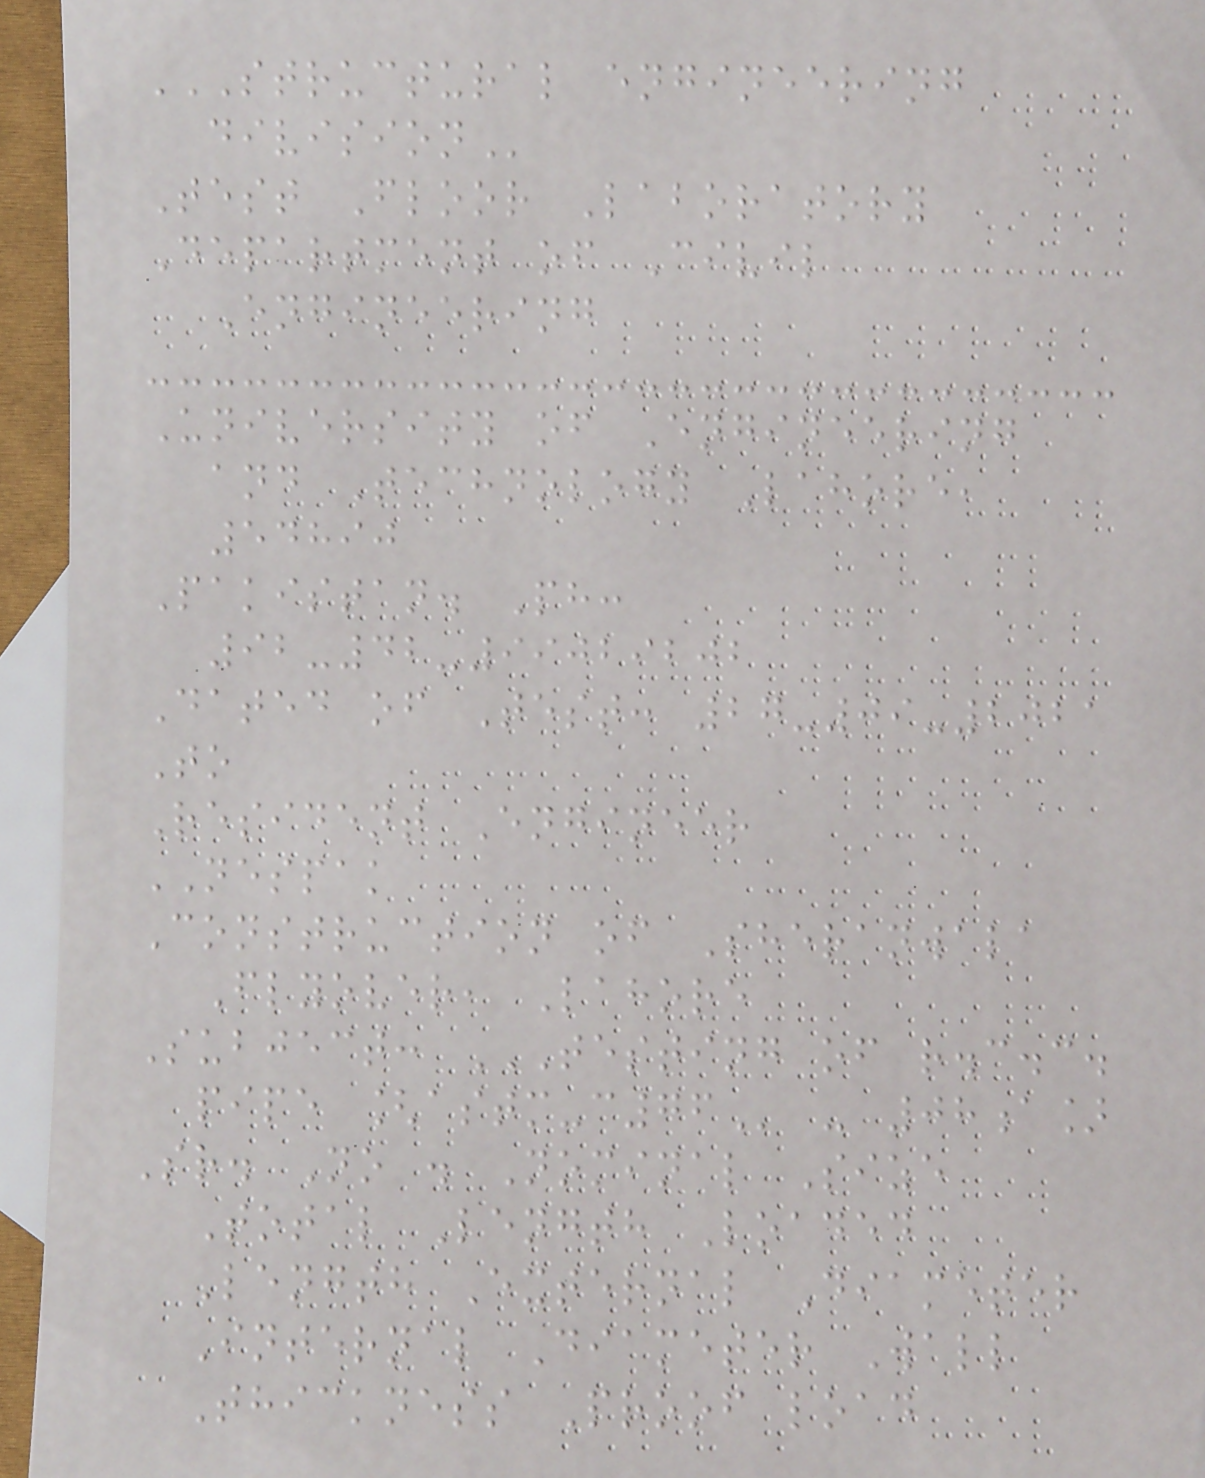STRUCTURAL ENGINEERING
DIVISION
Test Floor Laboratory
Department of Civil
Engineering
University of Engineering
and Technology Lahore,
54890
Pakistan. Ph:
92-42-99029202
Dated of Test: 27-09-2021
To
Resident Engineer
NESPAK
Construction of Sheranwala
Flyover, Lahore
Subject: TESTING OF R.C.C.
PIPE [ASTM-C76 - 08a]
Sr. No . Nominal Size
Total Length Loaded
Length External Diameter
Internal Diameter Wall
Thickness Proof load
